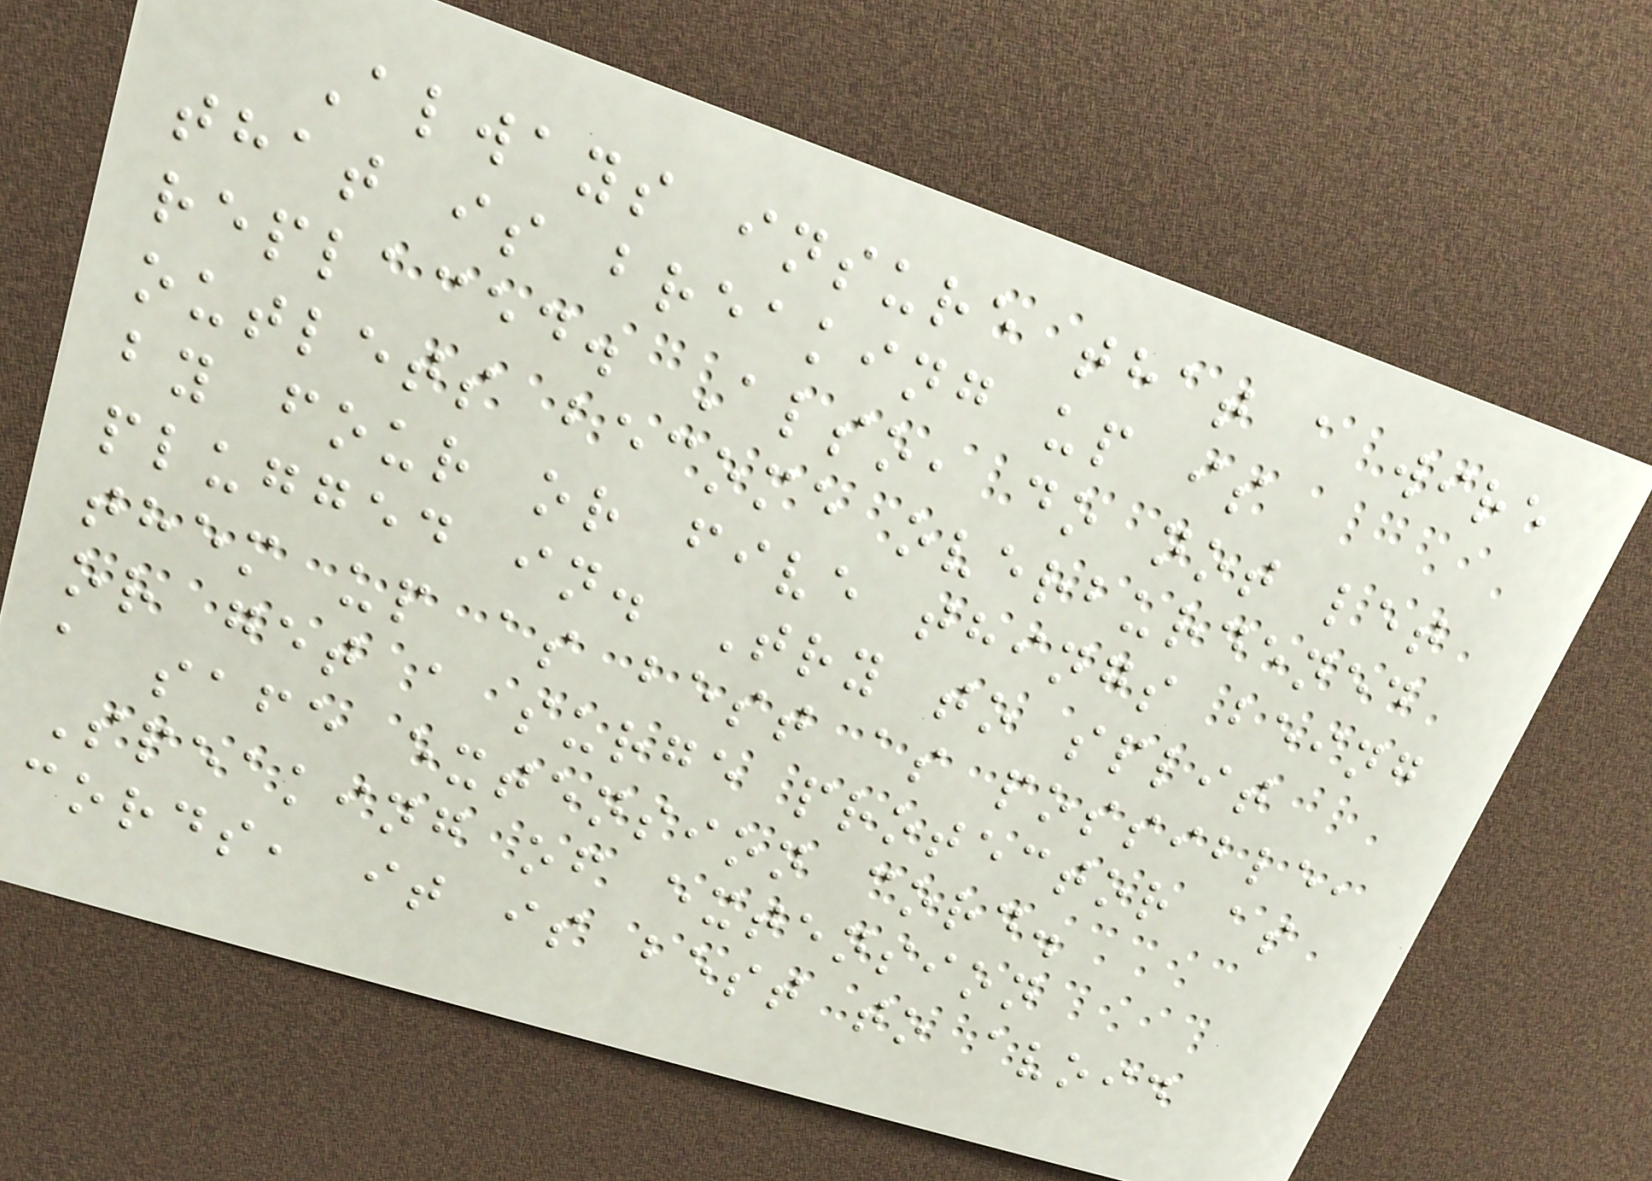Always insure that a wire
that is breaking up is
replaced. Also, do not let
outlets become overburdened
by four or five things being
plugged in. Try to split
them up as best as possible,
or get a surge protector as
a safe extension cord.
Speaking of extension
cords, it is best to avoid
